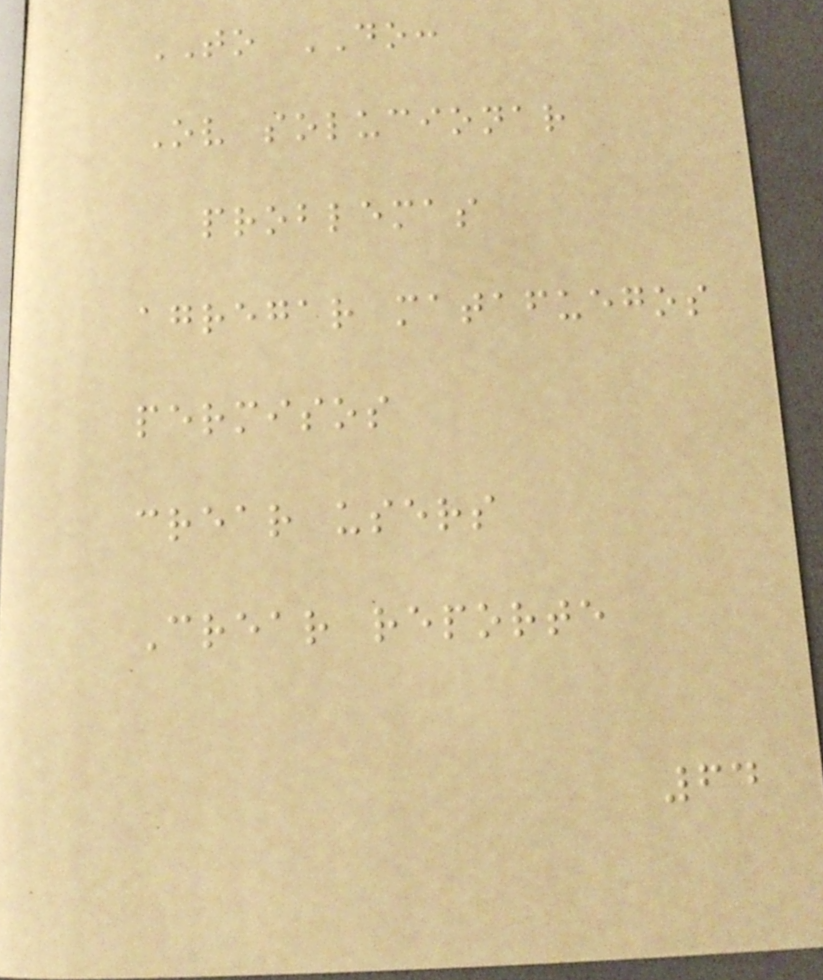TO DO:
Ov solucionar
problemas
agregar matafuegos
permisos
crear users
Crear reporte
64
